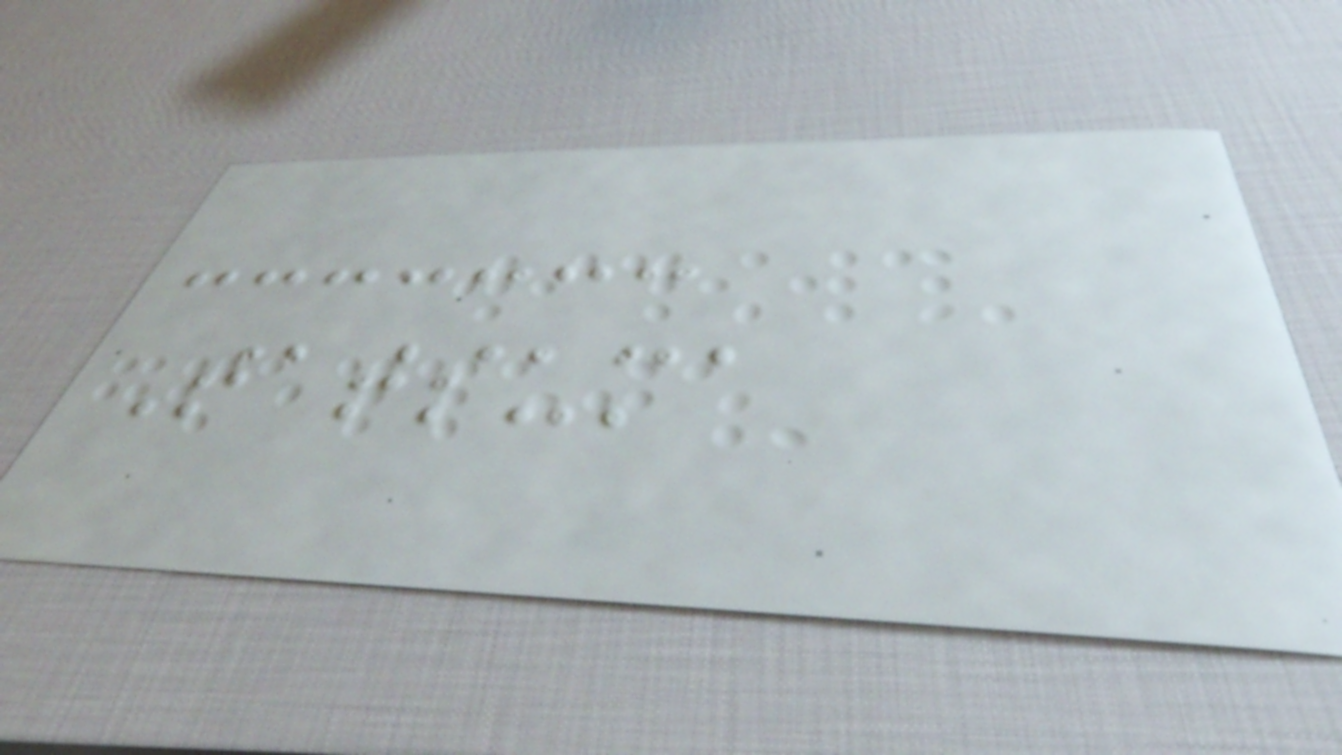Tatsuma
